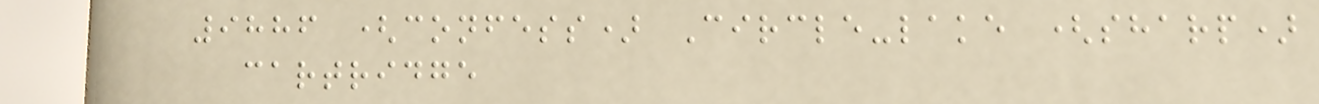9886 (confess) Circle-lake (sharp)
cartridge
